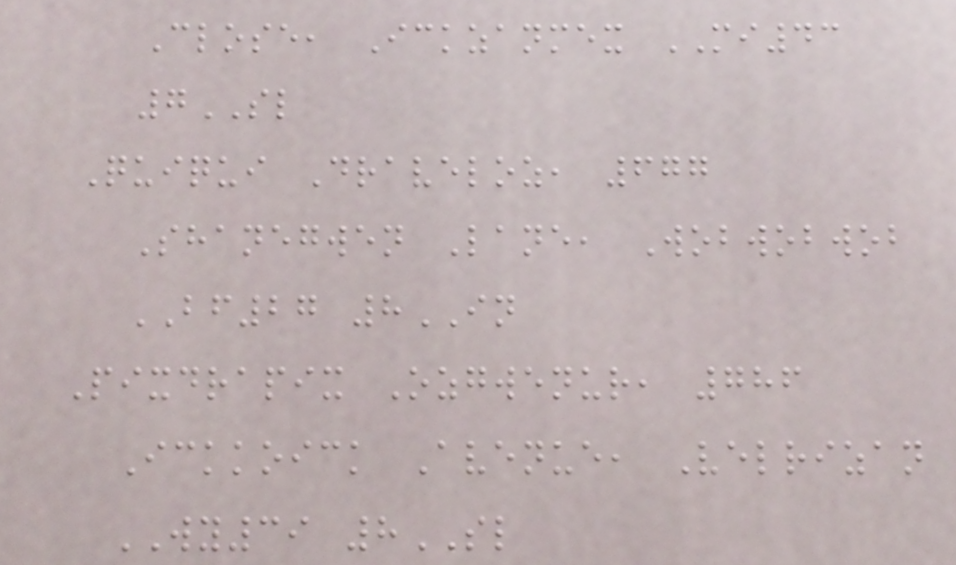Close, Ickzanmex MI43
7SL
Quiqui Draveloz, 677
Shanegwen Lane, Wobwobwob
BF27 8IN
Pixdrapix Ozgwenur, 786
Ickkoick Avenue, Velrizan
WY39 8SL
